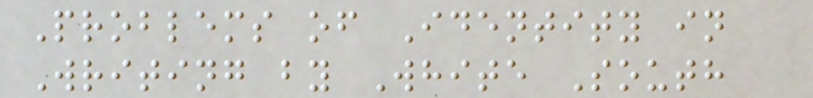Problems of Identity in
Writing by White South
